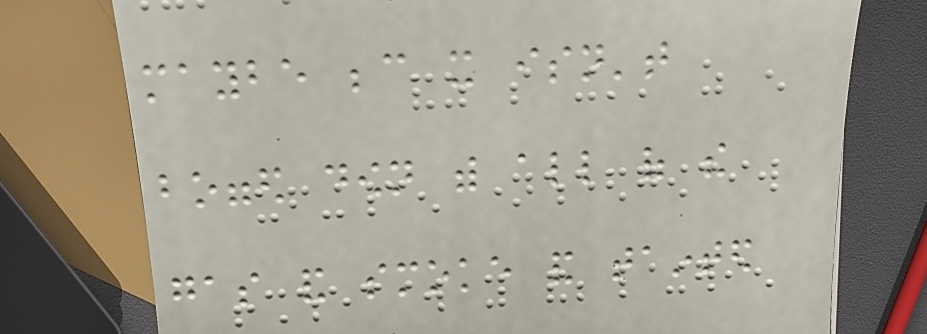maybe because it isn't
bogged down with all of the
gas and smoke and tainted
